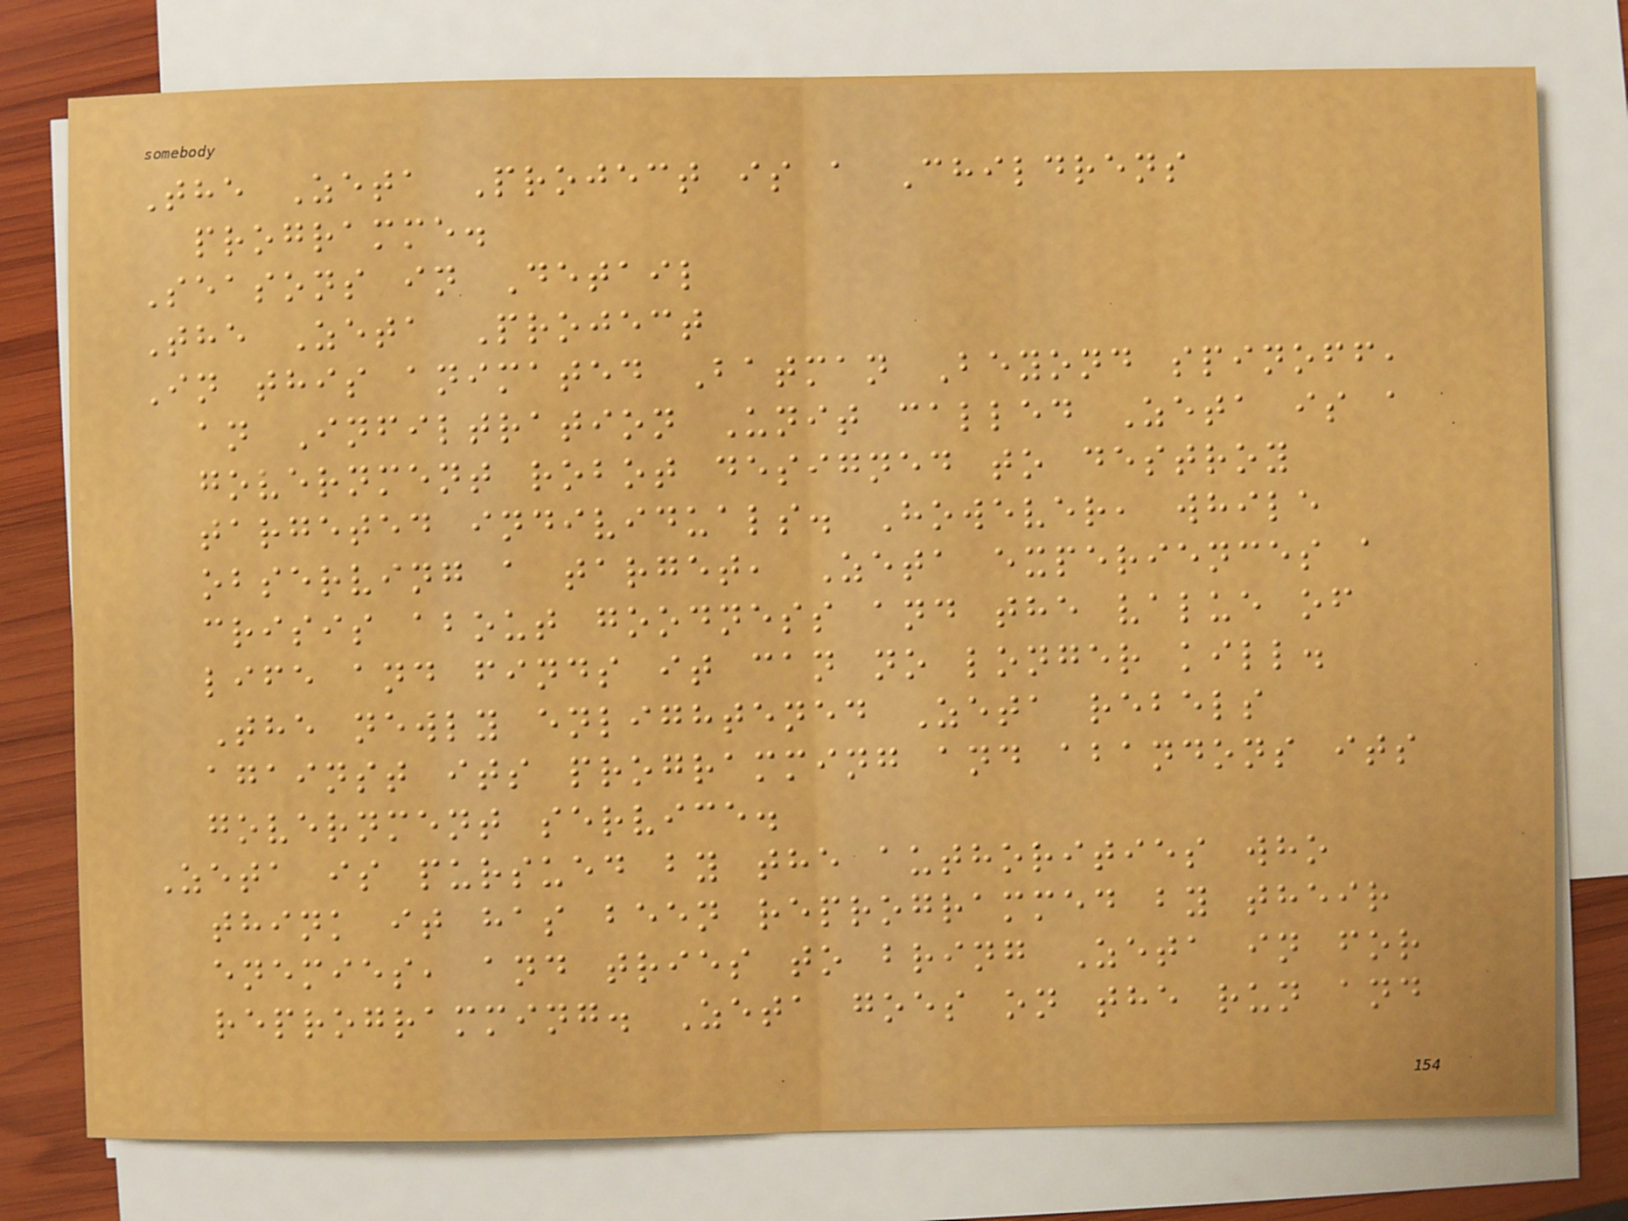The Zeta Project is a Childrens
programme.
Seasons in Detail
The Zeta Project
In this animated Batman Beyond spinoff,
an Infiltration Unit called Zeta is a
government robot designed to destroy
targeted individuals. However, while
observing a target, Zeta experiences a
crisis about goodness and the value of
life and finds it can no longer kill.
The newly enlightened Zeta rebels
against its programming and abandons its
government service.
Zeta is pursued by the authorities who
think it has been reprogrammed by their
enemies, and tries to bring Zeta in for
reprogramming. Zeta goes on the run and
